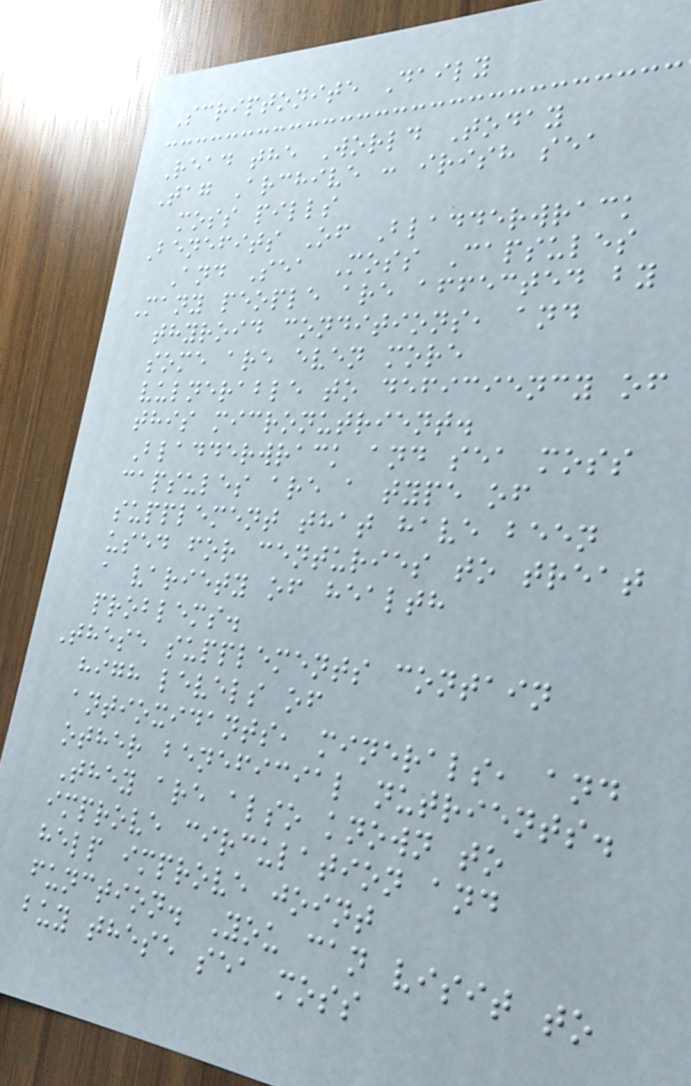Scriptonite Daily
Read the World Today
Tag Archive : irish sea
moss pills
Benefits Of Bladderwrack
And Sea Moss Capsules
Many people are affected by
thyroid conditions, and
some are even more
vulnerable to deficiency of
this micronutrient.
Bladderwrack and sea moss
capsules are a type of
supplement that have been
used for centuries to treat
a variety of health
problems.
These supplements contain
high levels of
antioxidants, minerals, and
other beneficial nutrients.
They are also known to
improve circulation and
help improve joint
function. You can visit to
buy these sea moss
